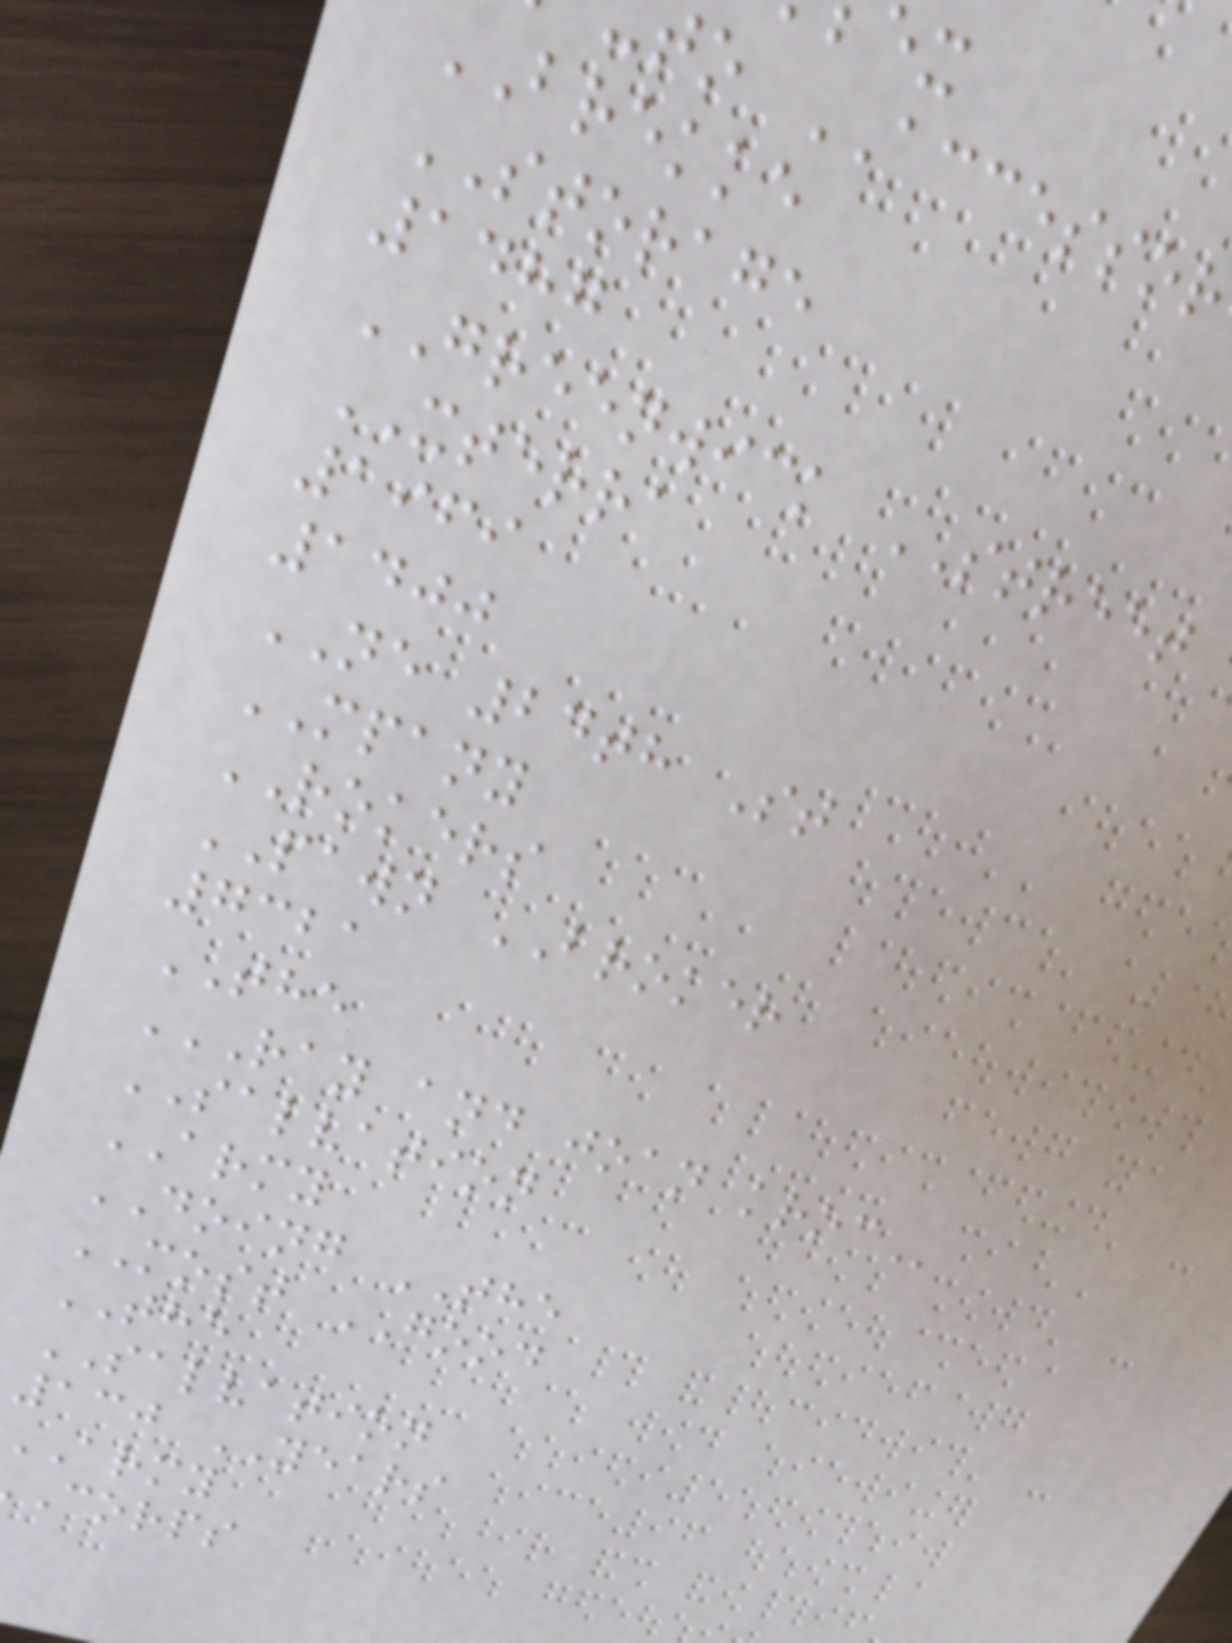to ACCESSOR
BREKKE
STORAGE
1487
GREENWICK STREET
XTERRA
1969
1400
NE 24th St
MPANY
ROKERS
PAWN BROKER
7321
THE
RAY AND JOAN KROC
SALVATION
ARMY
DOING THE
MOST GOOD
THE
SALVATION
130 YEARS
army
corps
